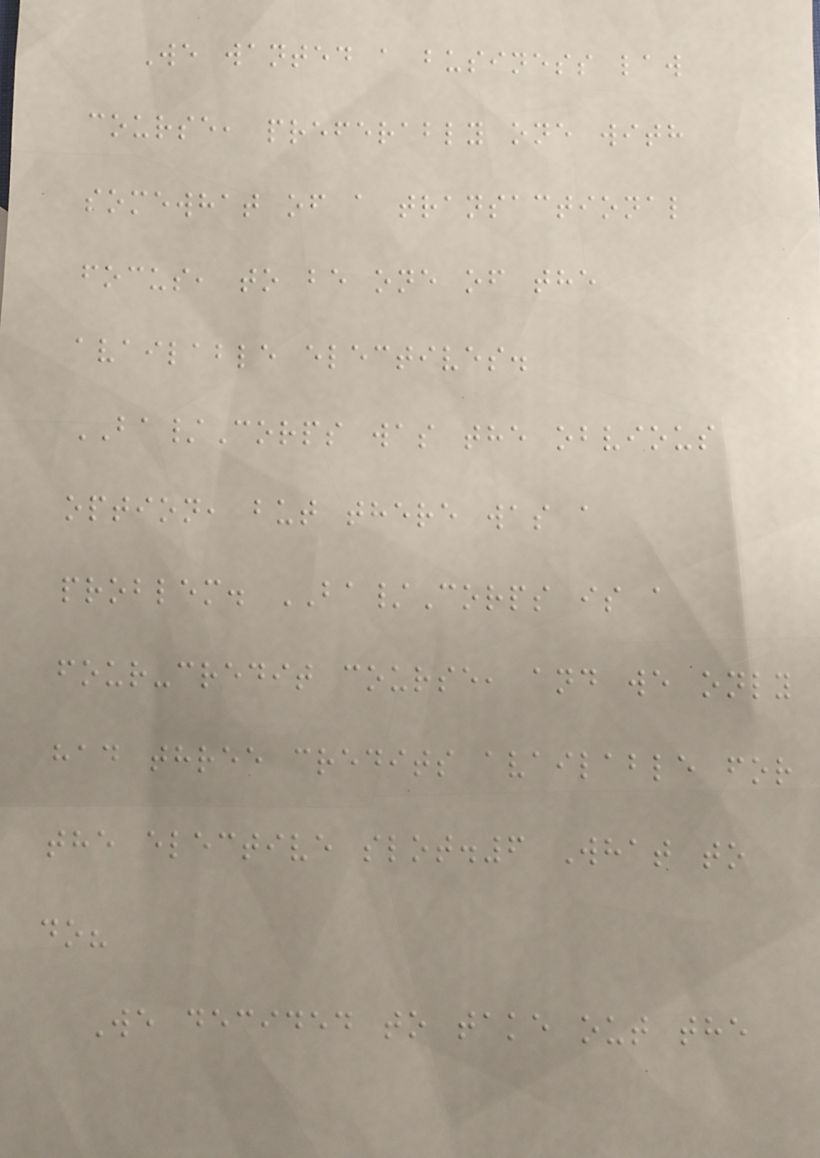We wanted a business law
course, preferably one with
somewhat of a transactional
focus, to be one of the
available electives.
BA/Corps was the obvious
option, but there was a
problem. BA/Corps is a
four-credit course, and we only
had three credits available for
the elective slot.6 What to
do?
We decided to take out the
